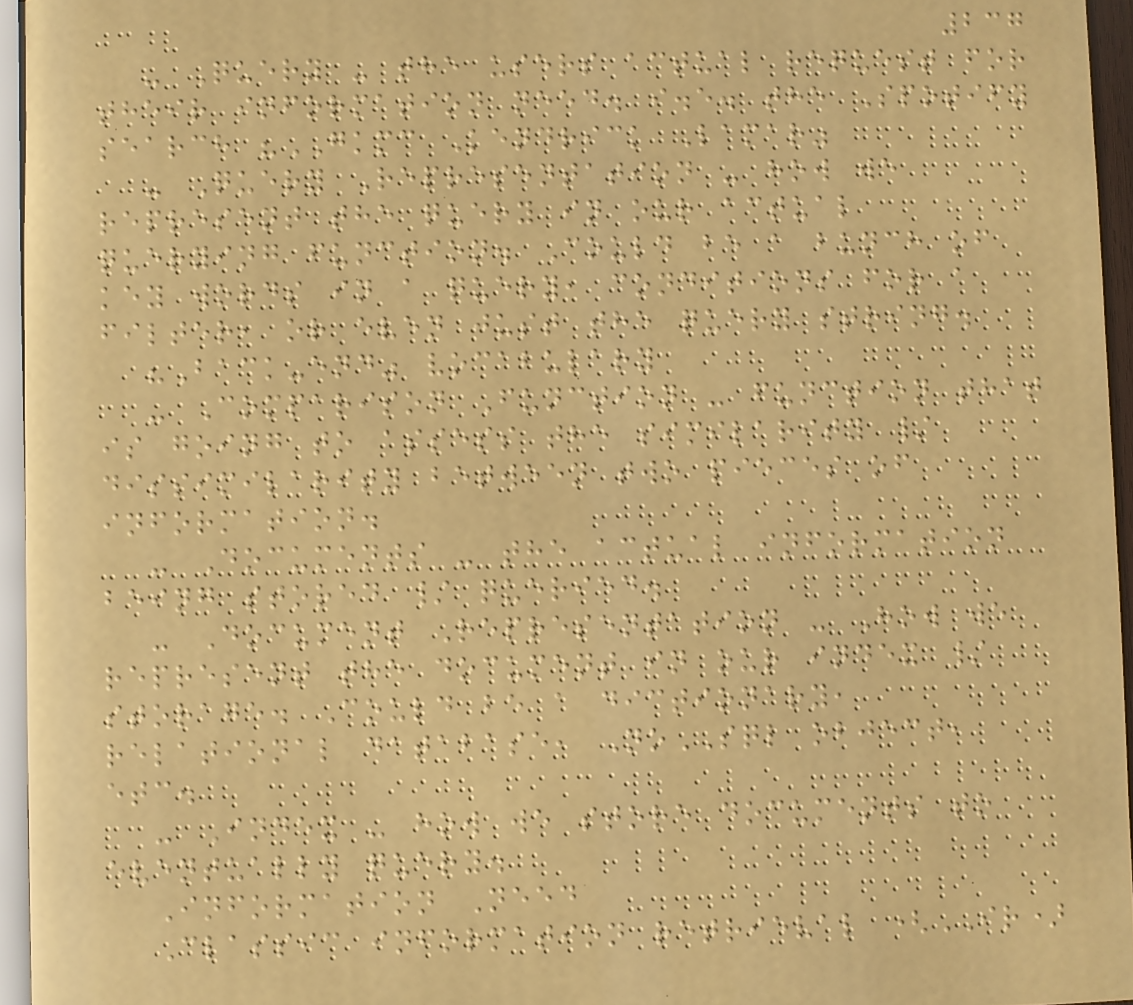237
- Query - the users actual request for
their information need. i.e. the Spotify
search "GKMC Kendrick Lamar"
- Query Representation - how we
represent the query in our actual
querying function. Could be a bunch of
key words in a query, conditions for a
filter, or even just the query string.
"Back-end" vocabulary
- Comparison Function - function that
is going to assess the similarity /
dissimilarity between two pieces of
information.
- Documents - the actual information
being stored / queried.
- Document Representation - How we
represent the document in our index /
storage. Could be a dictionary,
relational database, NoSQL object,
etc.
- Index - how we store documents to
eventually query.
Information Need
Classic information retrieval (IR)
